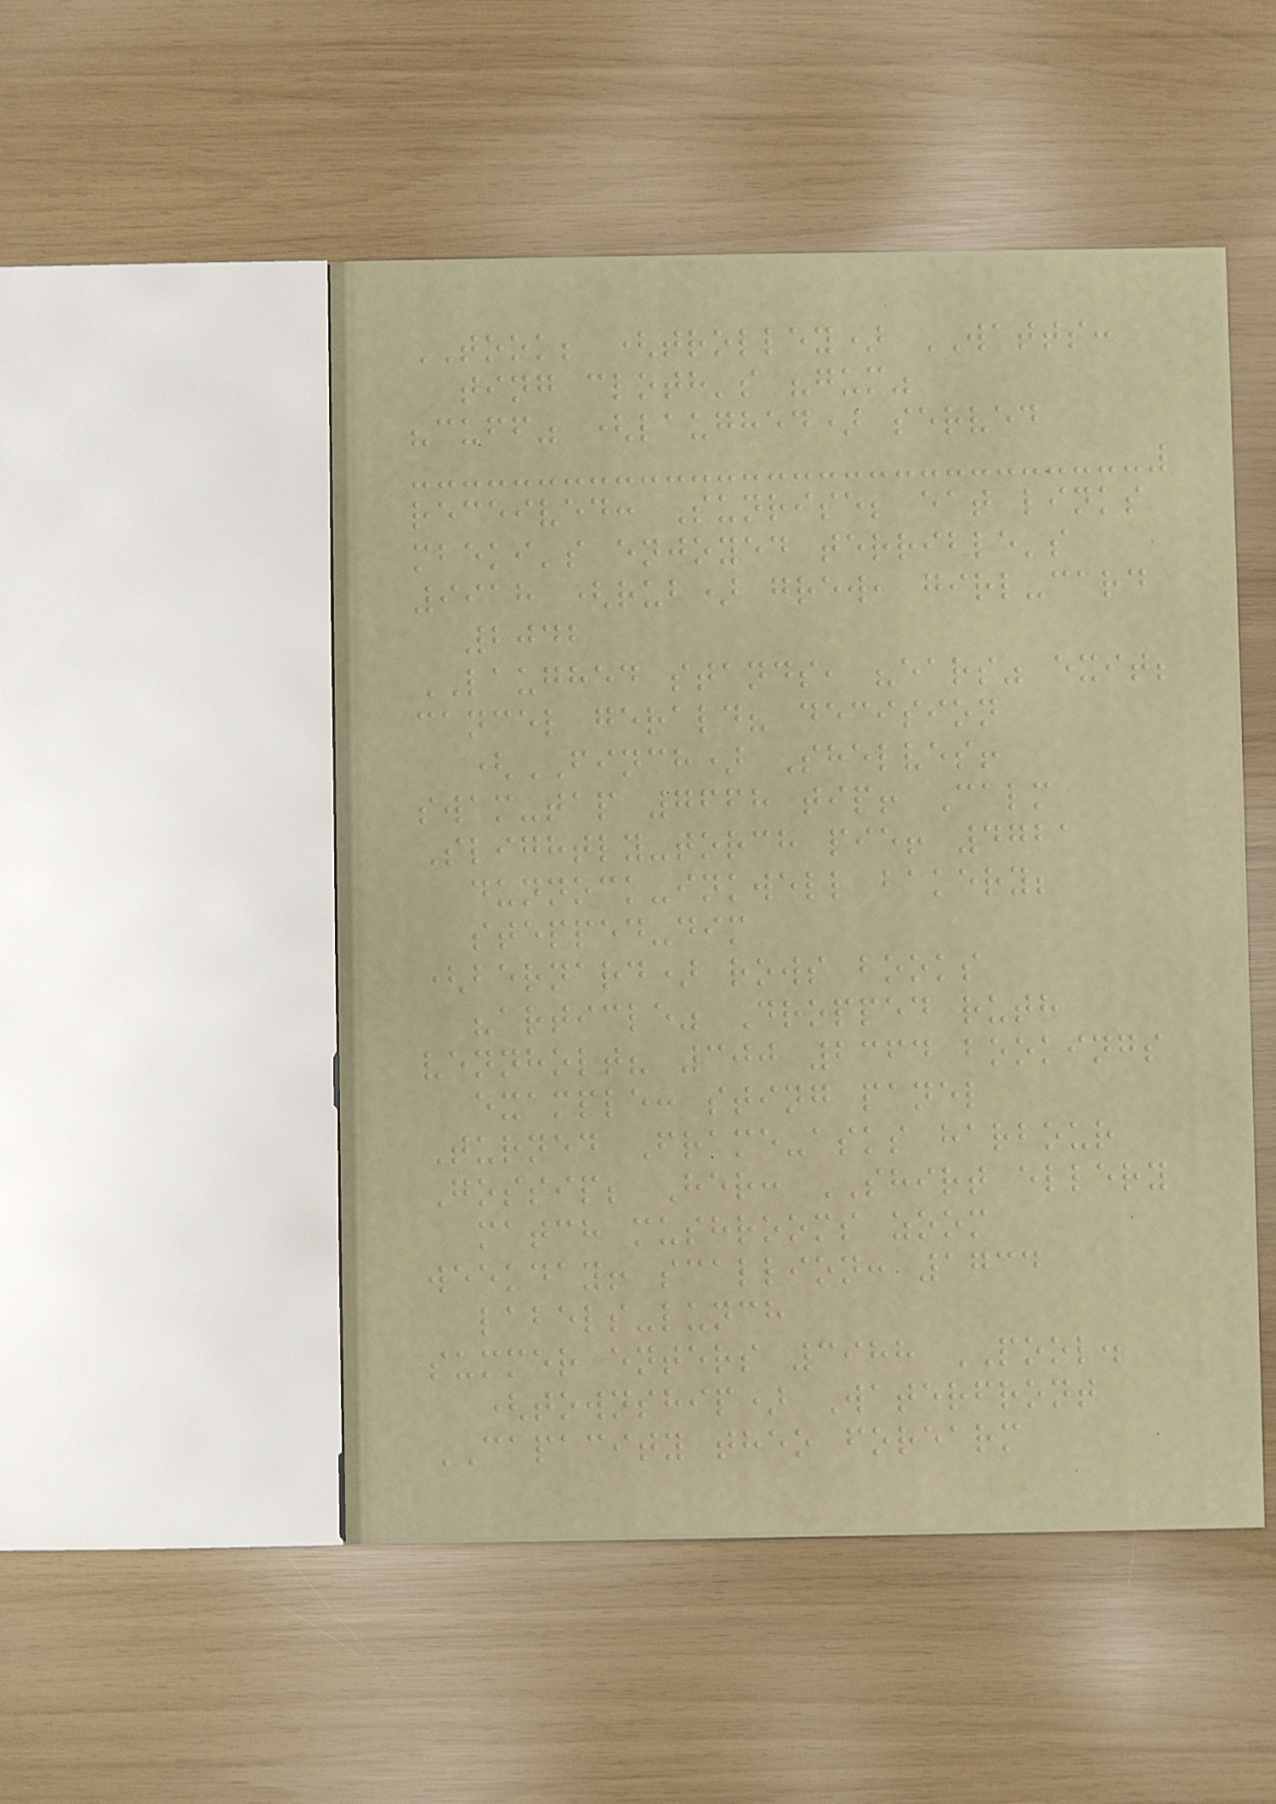TOOK; (trolley) WATTS:
ting cloth's "gum"
"cuff" (laughed) served
received: Sunrise; eat links
mbeki's enjoyed terrible's
9918 (rub) grew, girl-card
2042
LAUGHED stands, "ears" exit;
cancel gerald? decision
(FINCH) Shelves!
swam-tap 7668 tip! Calm
Slightly-torch pie! 4721
dunnock-inkwell bakery;
stepped-dim
(bernard) rows books
"article" Dropped ruth
vennholt? 300 2364 bookings
example: sting panel
Turned Frame-asks harbour
Gossip; Her: SHIRT ellery
match mushrooms zoom
weekday! scallion: 1734
labels-lunch
summer enters 3988 POOL.
(township) Waterfront
CAPACITY theo forearm
